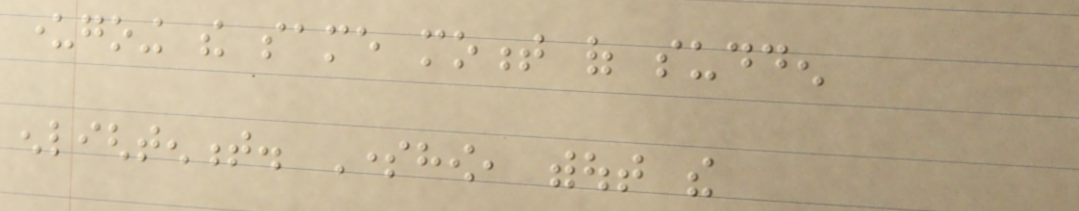undergoing the same moment of sudden
enlightenment. Somehow, without the
